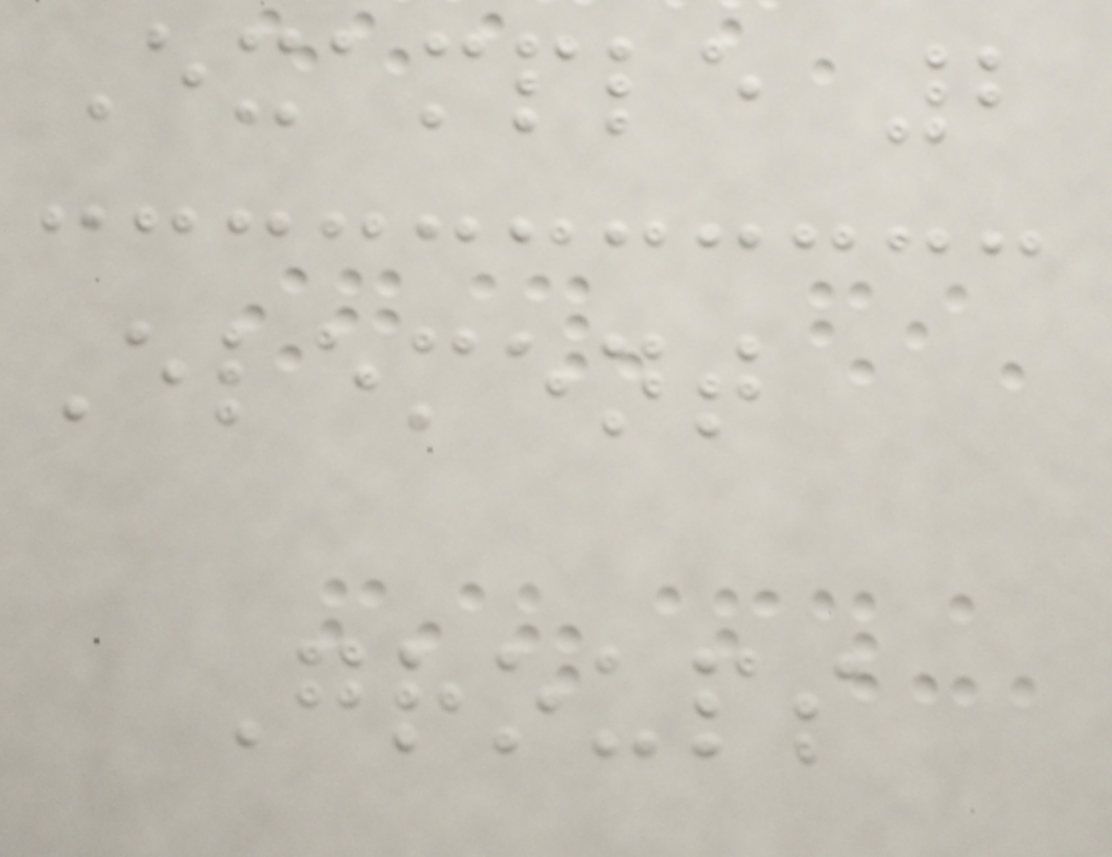Example 2
Element
Groups
